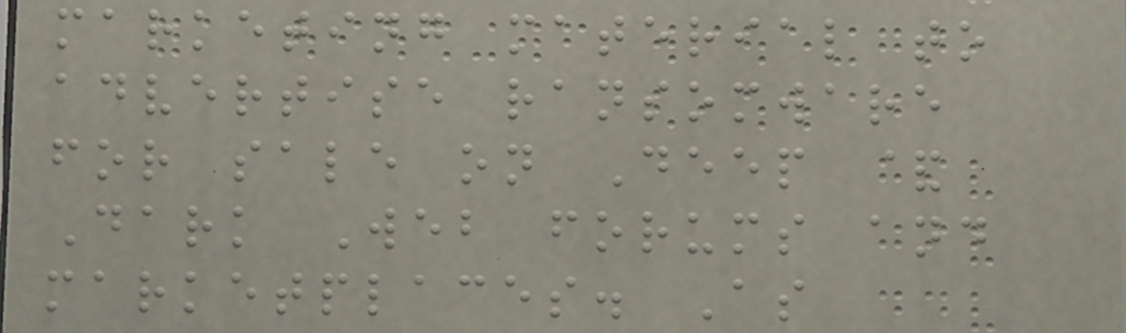marketing material to
advertise ransomware
for sale on Deep &
Dark Web forums and
marketplaces. As
